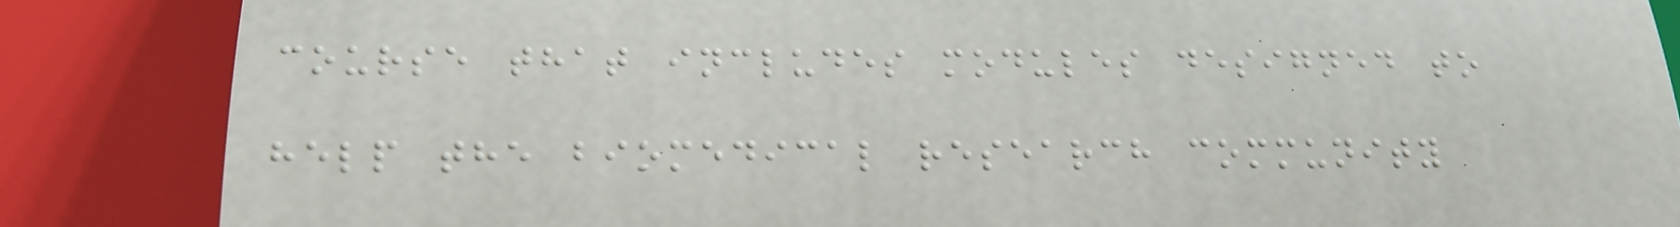course that includes modules designed to
help the biomedical research community
